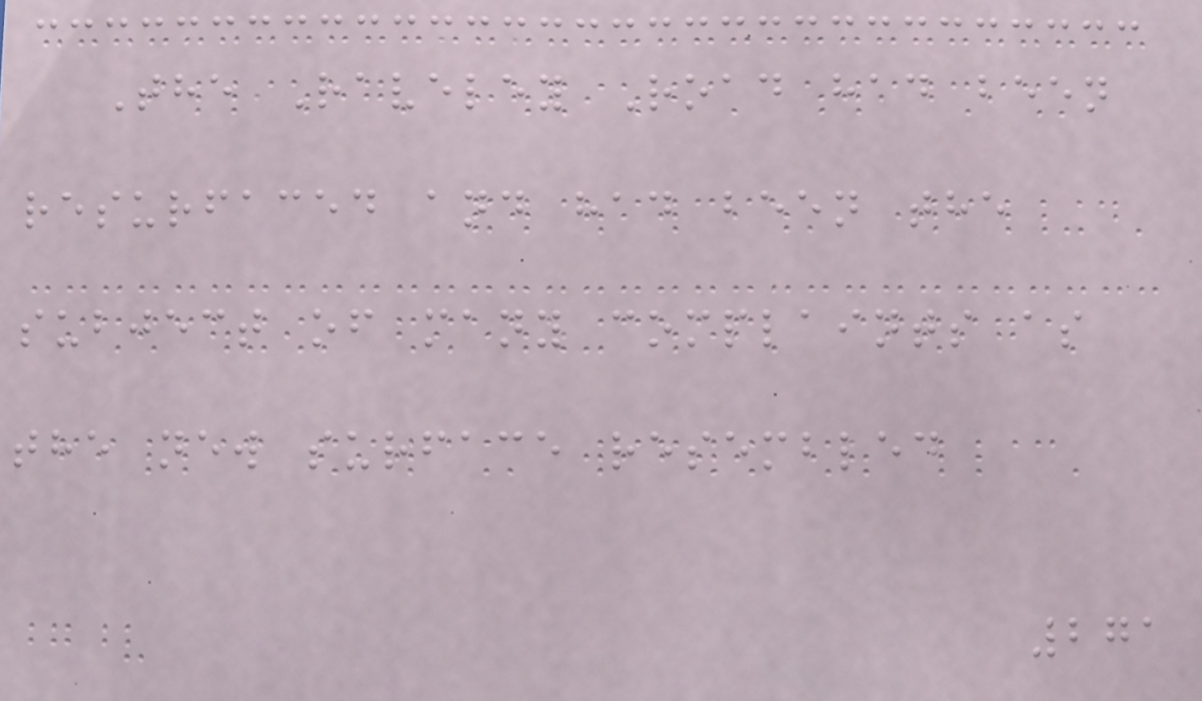The Raveley Road had been
resurfaced and had been the
subject of many complaints as
the new surface resembled
271
